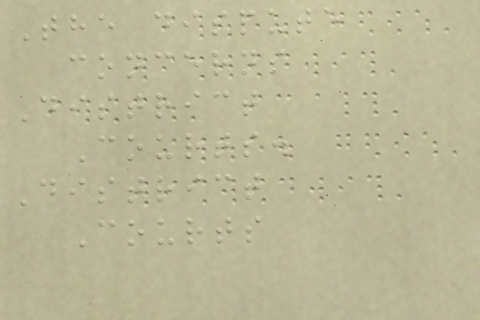The dispute
concerns
District
Courts.
District
Courts
